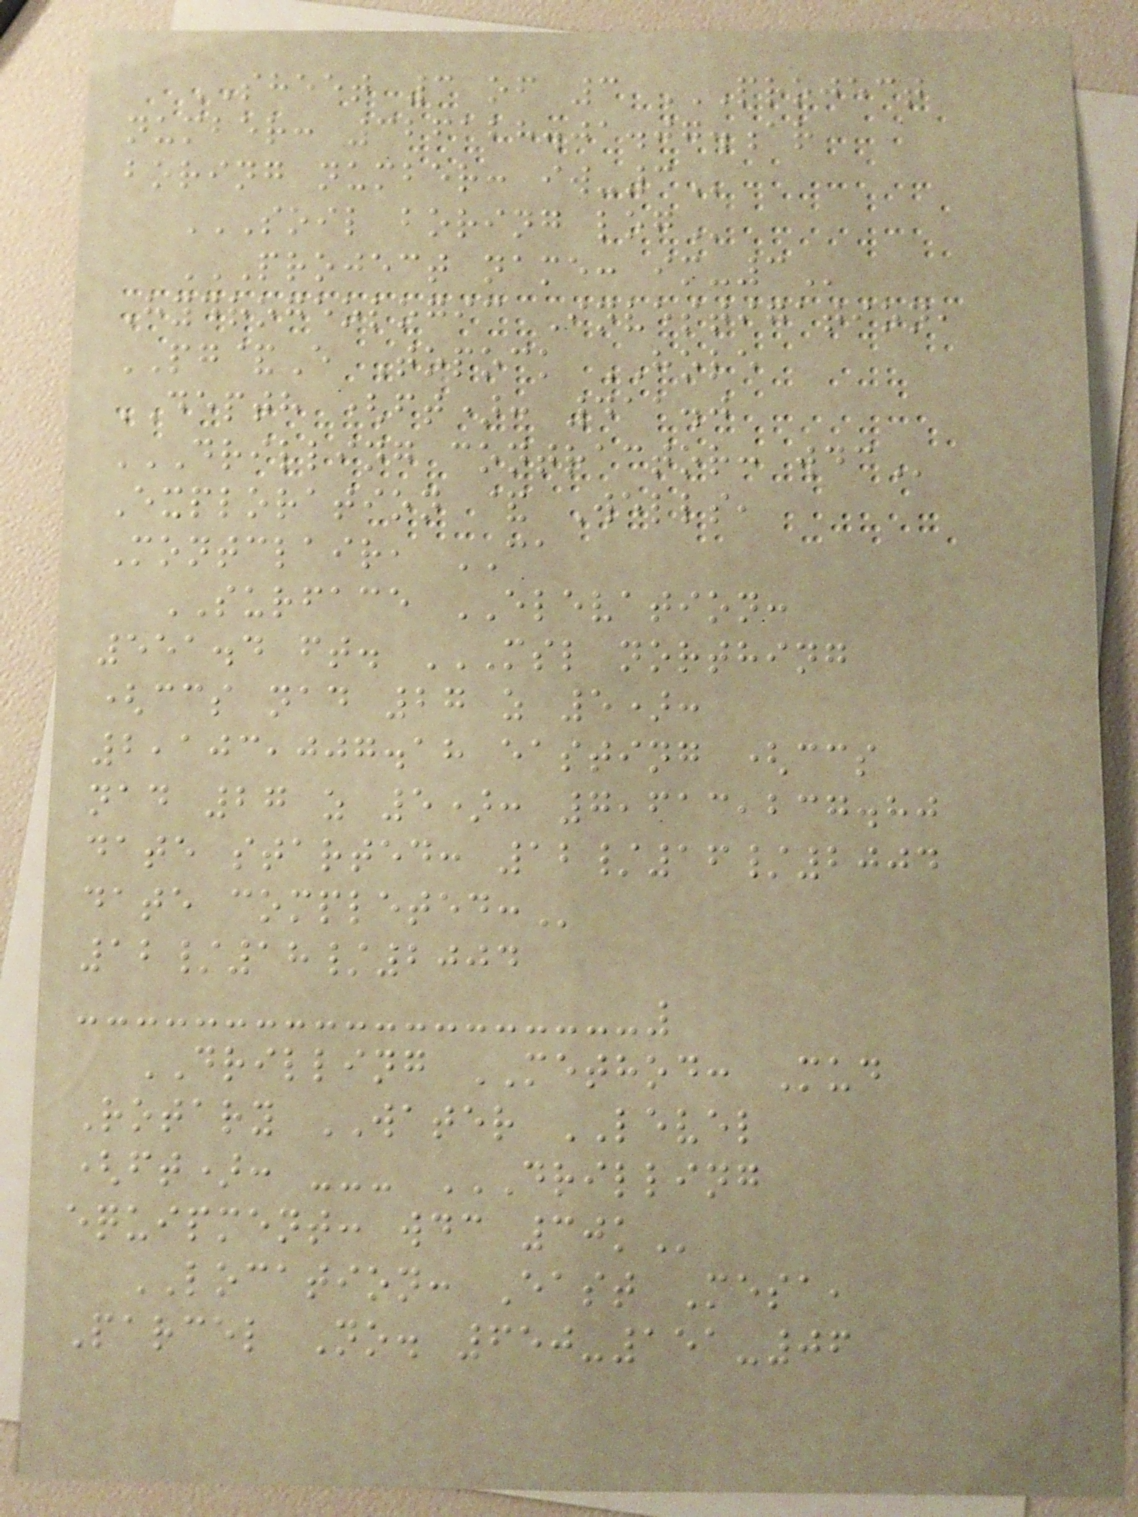SHEET 3 of 3 PROJECT
NUMBER: 326128.01.07.AR
BORING NUMBER: IW-3
SOIL BORING LOG
PROJECT NAME: IM-3
Hydrogeologic Investigation,
PG&E Topock HOLE
DEPTH (ft): 411.0
DRILLING CONTRACTOR: WDC
Exploration & Wells,
Montclair, CA
SURFACE ELEVATION:
551.4 ft. MSL NORTHING
(CCS NAD 27 Z 5):
2,103,007.18 EASTING (CCS
NAD 27 Z 5): 7,613,237.80
DATE STARTED: 12/16/2004
DATE COMPLETED:
12/18/2004
DRILLING METHOD: Mud
Rotary WATER LEVEL
(ft): --- DRILLING
EQUIPMENT: WDC 30K
LOCATION: East Mesa,
Parcel No. 650-151-06
